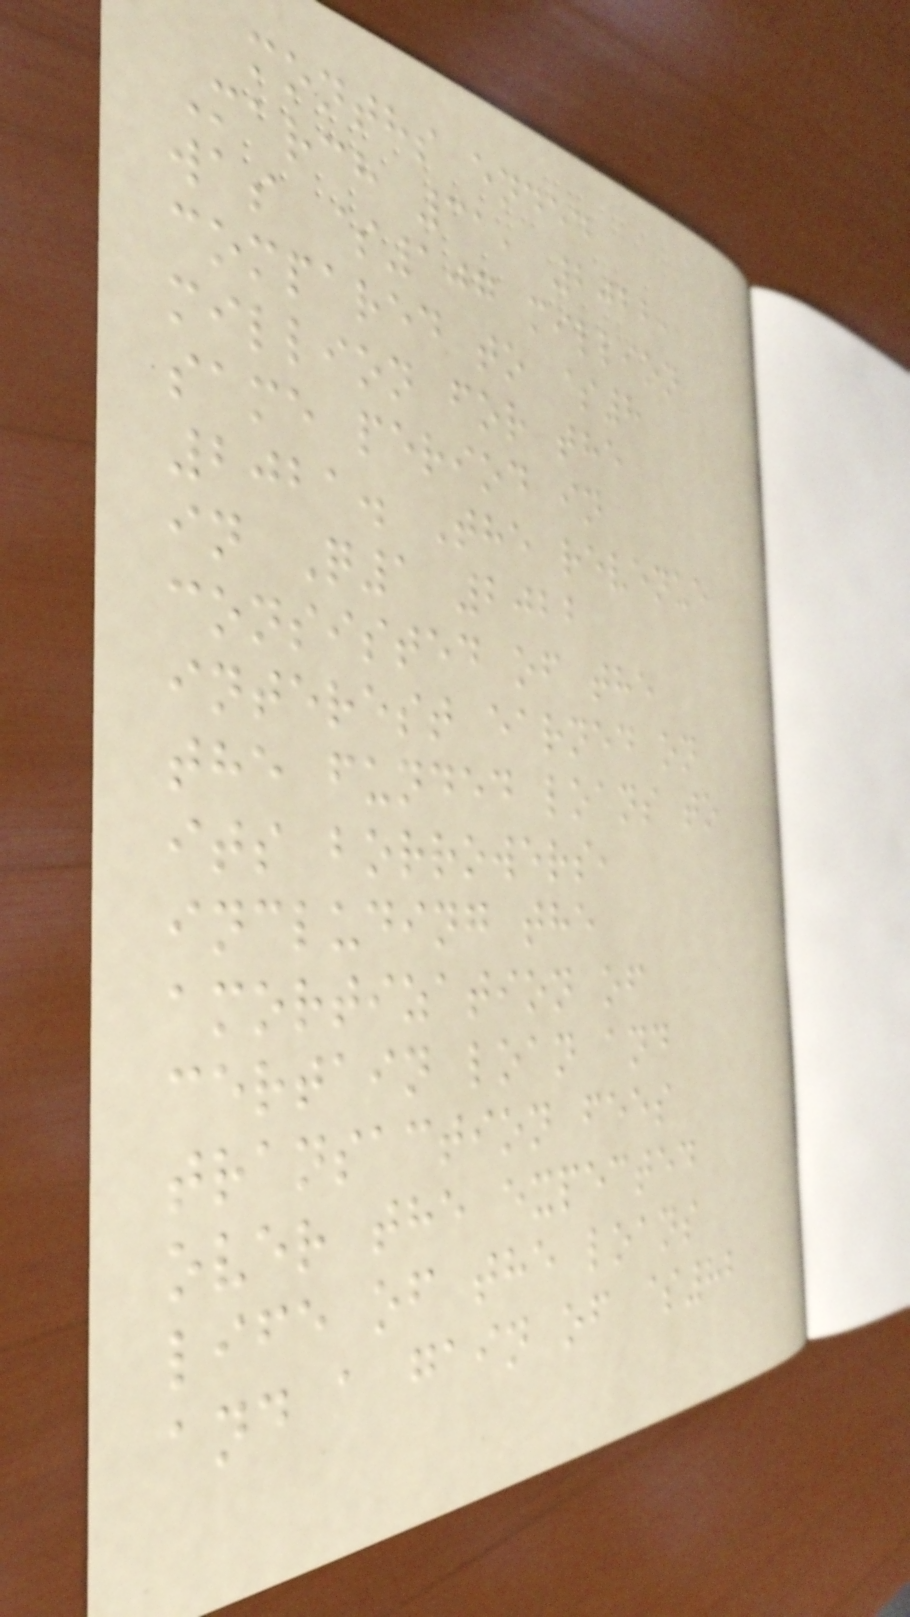months ended
March 31, 2022,
was $107 million
compared to $8
million for the
same period in
2021. The revenue
in Q1 2022
consisted of the
interest earned on
the funded loans to
its borrowers,
including the
amortization of
certain loan and
transaction fees
over the expected
life of the loans
and a gain of $82
